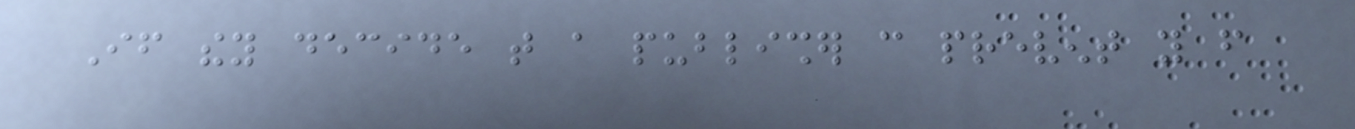If they decide that a publisher can prevent you from
